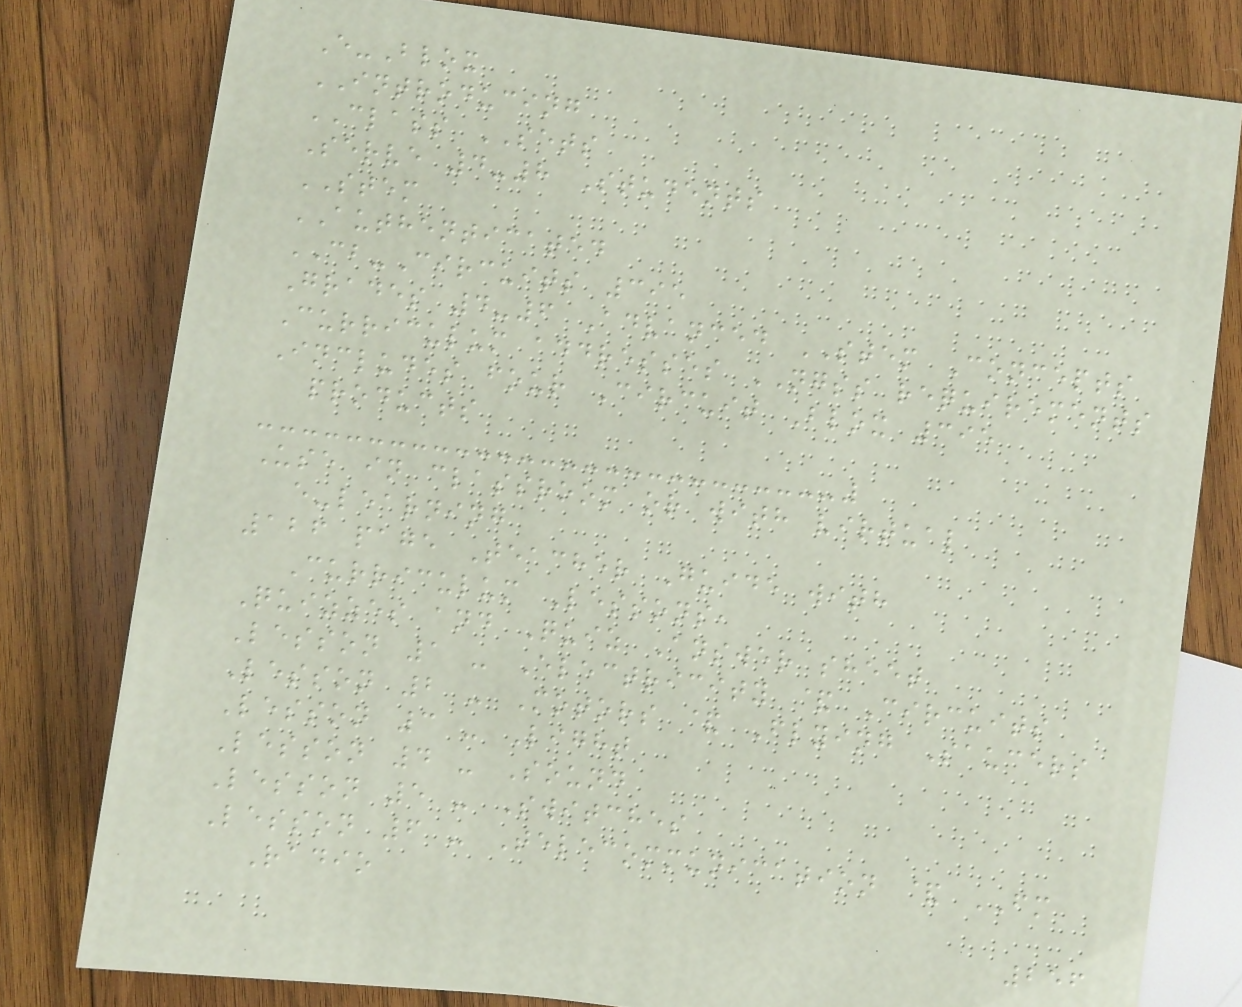E-Blox
INTRODUCING
CLASS SETS
Serve 4-8 Students
STEM
AUTHENTICATED
CB-Circuits 395
Grades 4-6 Advanced STEM Concepts
Curriculum addresses NGSS requirements
Includes four Circuit Blox 395
products
Use in classroom or with virtual
e-learning
126 page Teacher Guide with
Curriculum Lessons,
Quizzes and Quiz Answer sheet
Lesson 1 - Electricity & Circuits
Lesson 2 - Motors & Flying Saucers
Lesson 3 - Light
Lesson 4 - Sound
Lesson 5 - Switches
Lesson 6 - Telecommunication & FM
Radio
256
